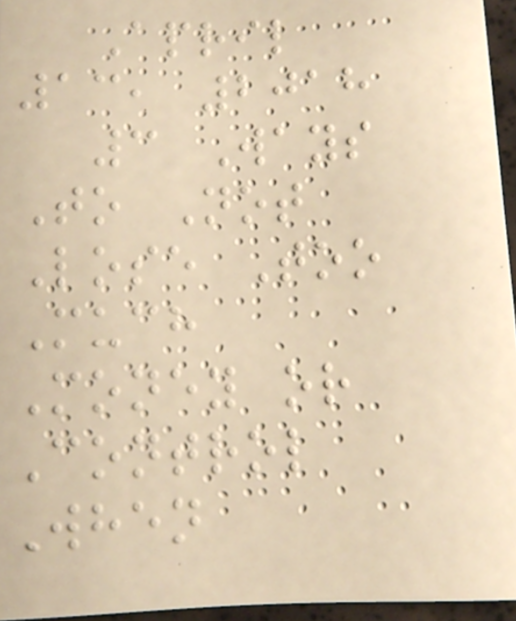April
13, 2018
3 Ways
To Not
Lose Too
Much
Money or
Control
When
